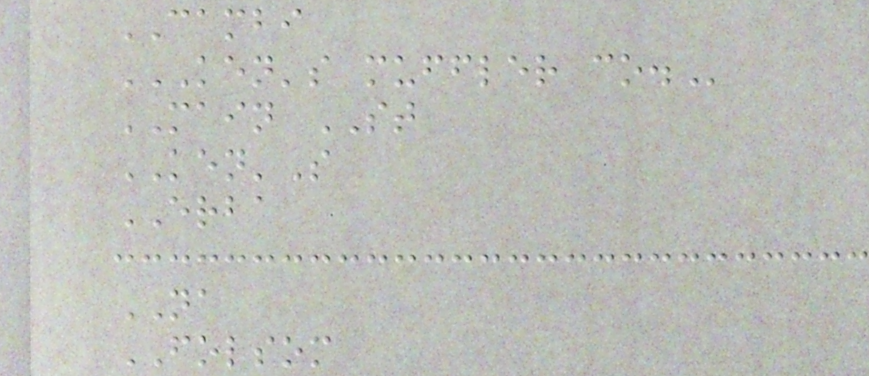CAMBI
KEN'S MUFFLER CO.
MAIN ST
KEN'S
ERBA
NA
FOLSOM
